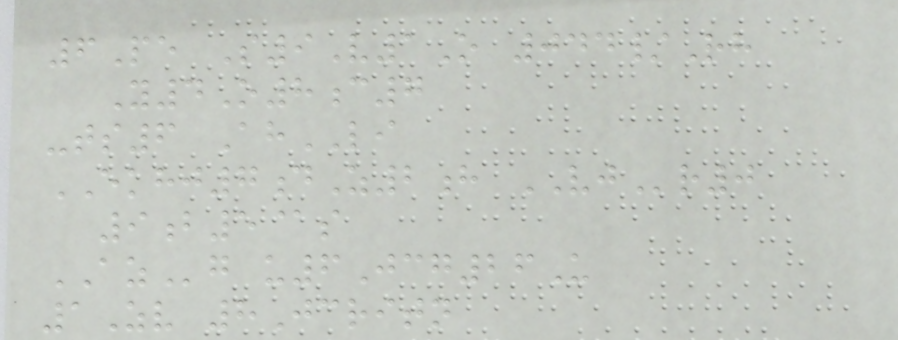6Pe S9V1O 044/Rh
Y4O8c7
-ts6 AhLI
EKHJ7dZ2h VJr0
9b5@s
AZg u6Jcg26U
1Zv 8Jcritn
